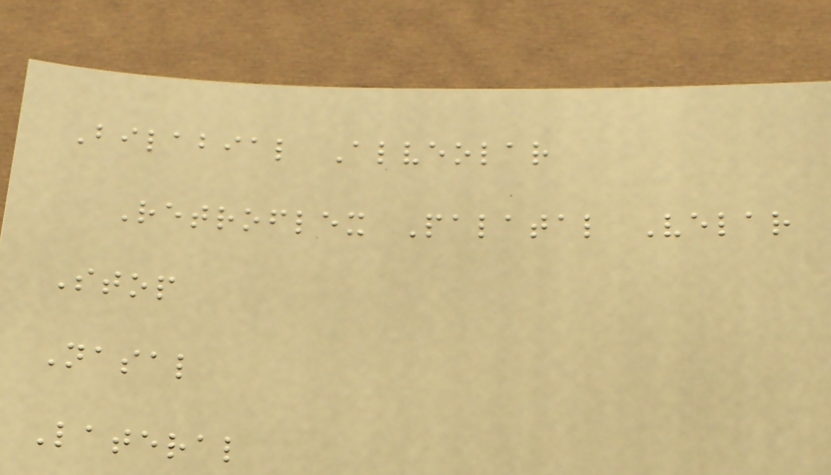Bilabial Alveolar
Retroflex Palatal Velar
Stop
Nasal
Lateral
